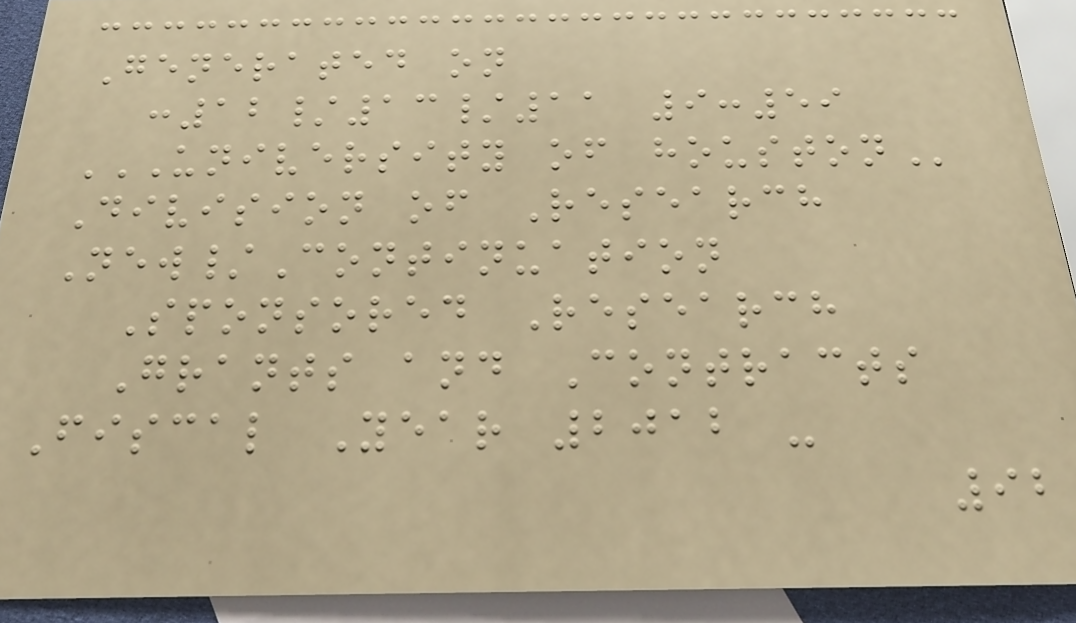Generated on
:12/13/11 9:59
UNIVERSITY OF HOUSTON
Division of Research
New/Continuation
Sponsored Research
Grants and Contracts
Fiscal Year 2012 -
92
